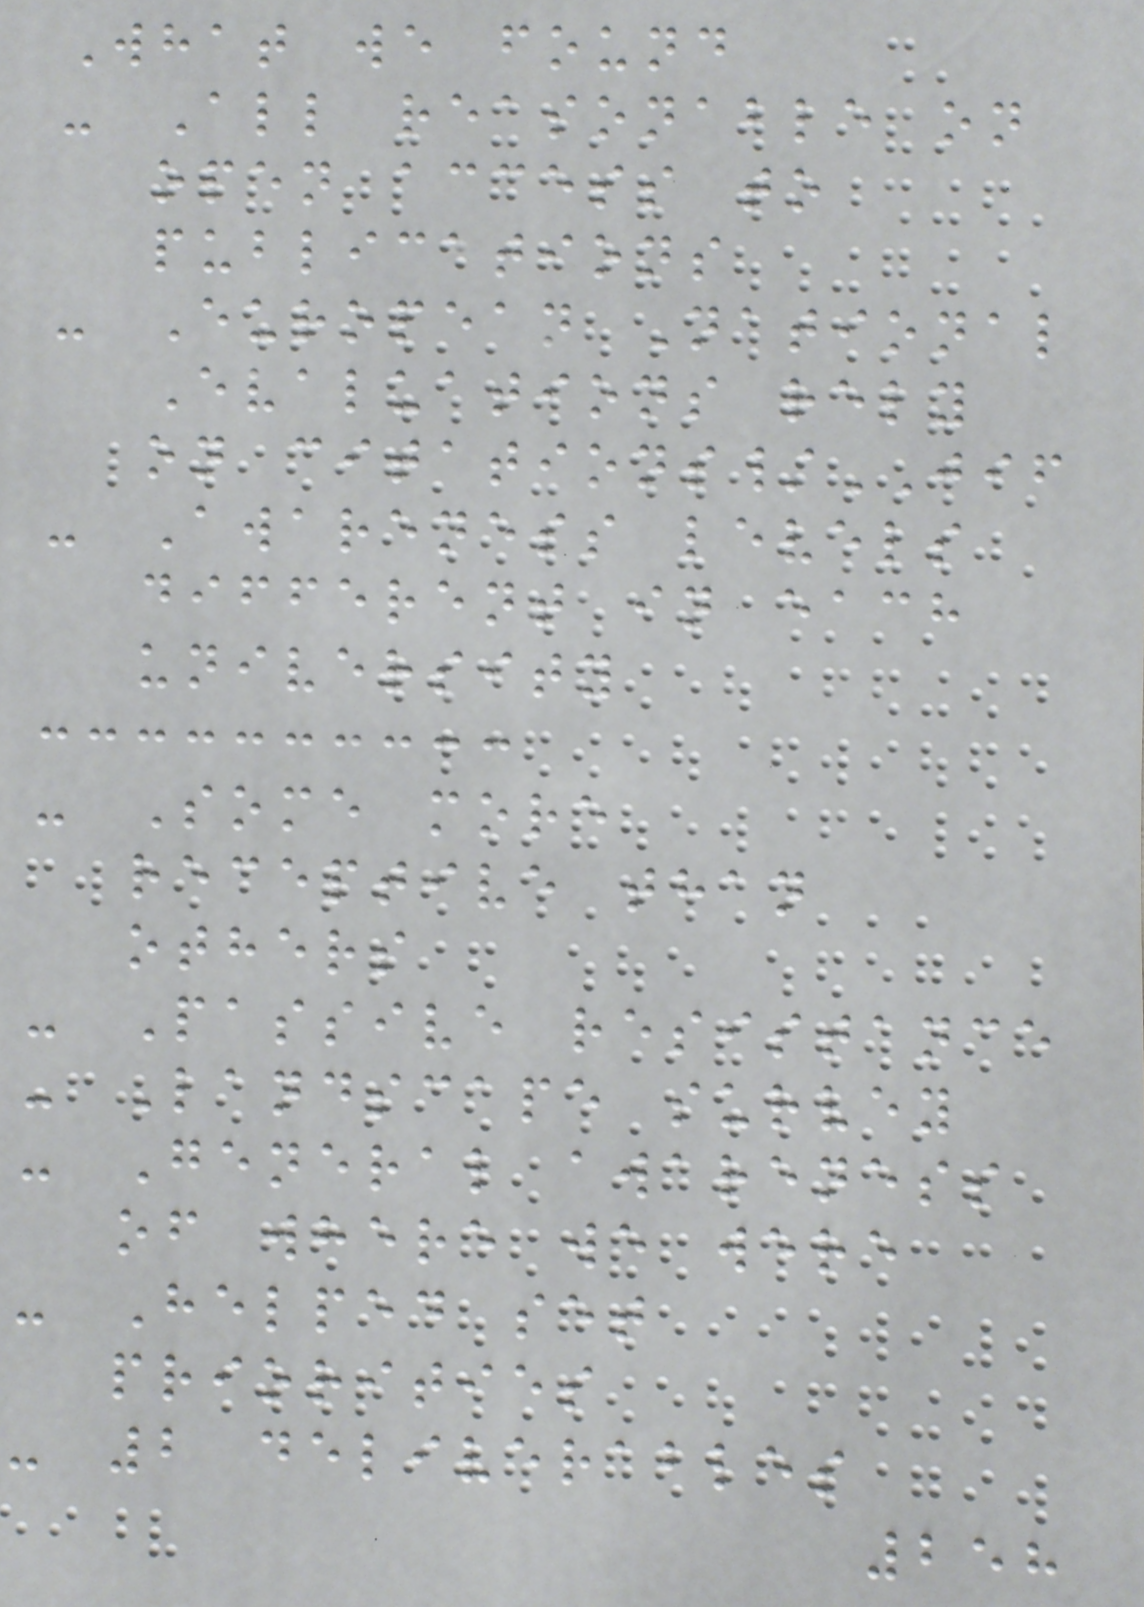What we found
- All reasonable on
open access to
publications
- European National
Evaluations rely
on citations/JIF
- Awareness levels
different in each
university
- Some more
receptive than
others
- Passive resistance
- Landscape survey
- General awareness
of where we were
- Helped set
priorities
- 2 deliverables
258
